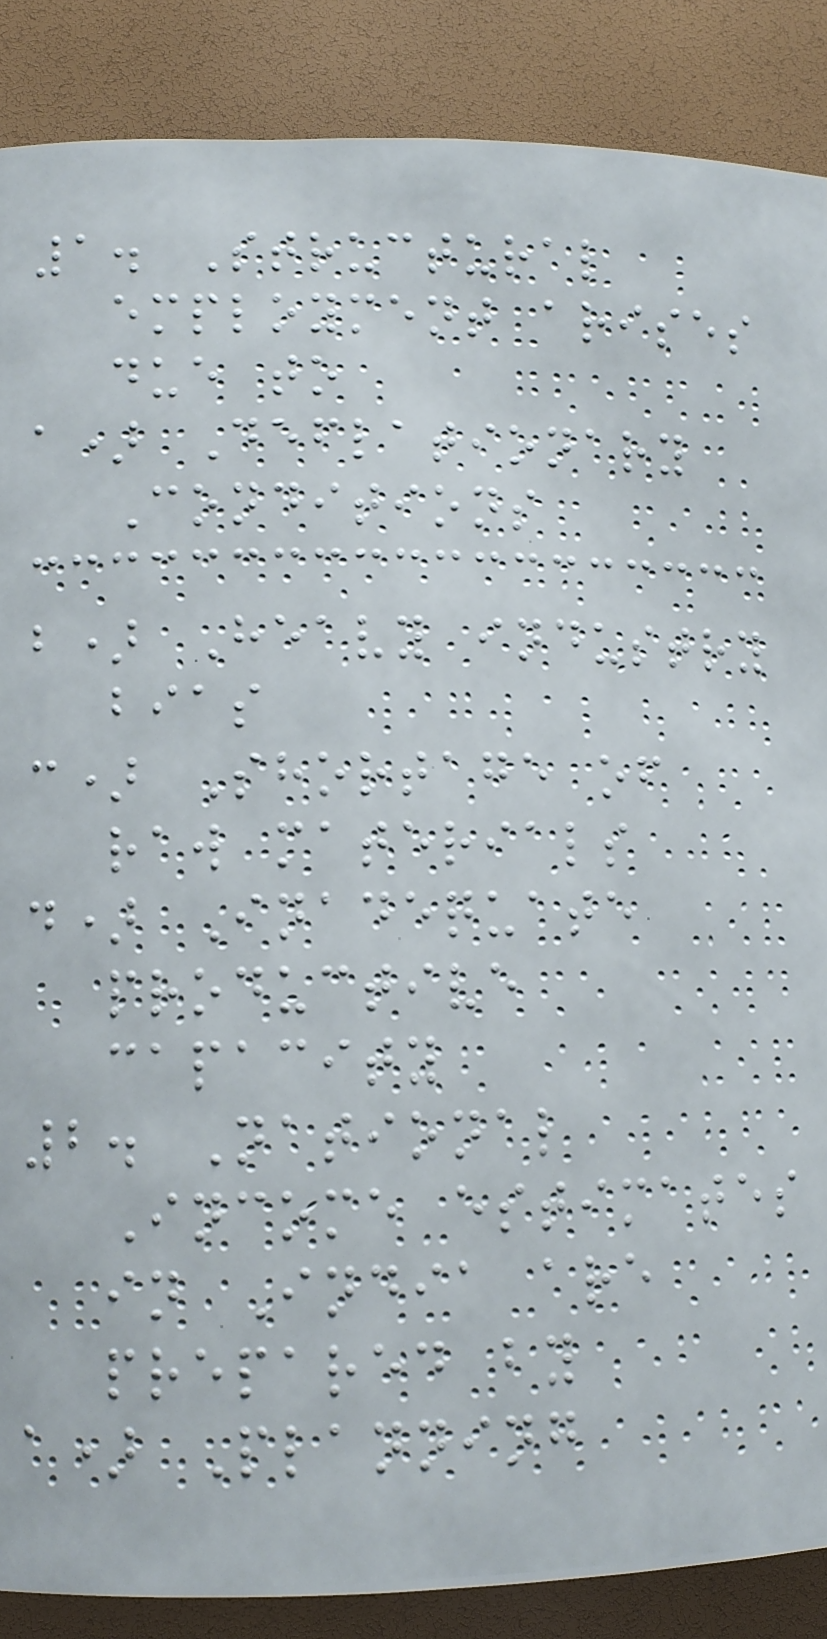1. Structural
employment arises
due to
a) Deflationary
Conditions
b) Heavy industry
bias
c) Shortage of
raw materials
d) Inadequate
productive
capacity
2. National
Income estimates
in India are
prepared by
a) Planning
